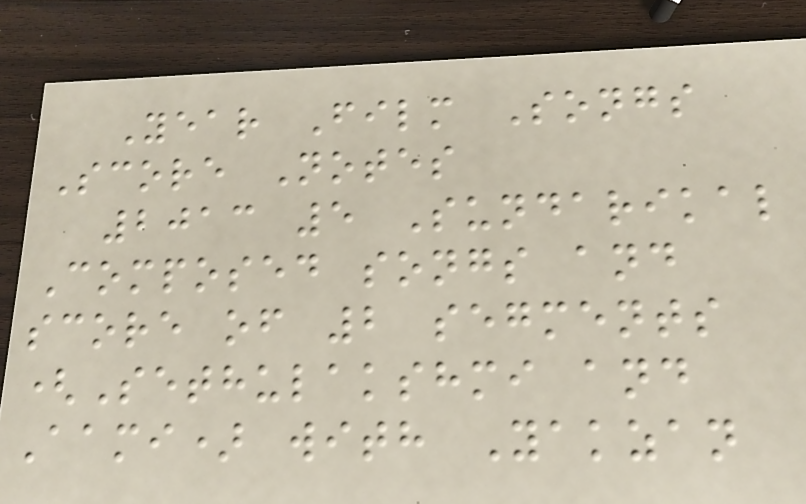Year Film Songs
Score Notes
2013 5 Sundarikal
Composed songs and
score of 2 segments
(Sethulakshmi and
Aami) with Yakzan
